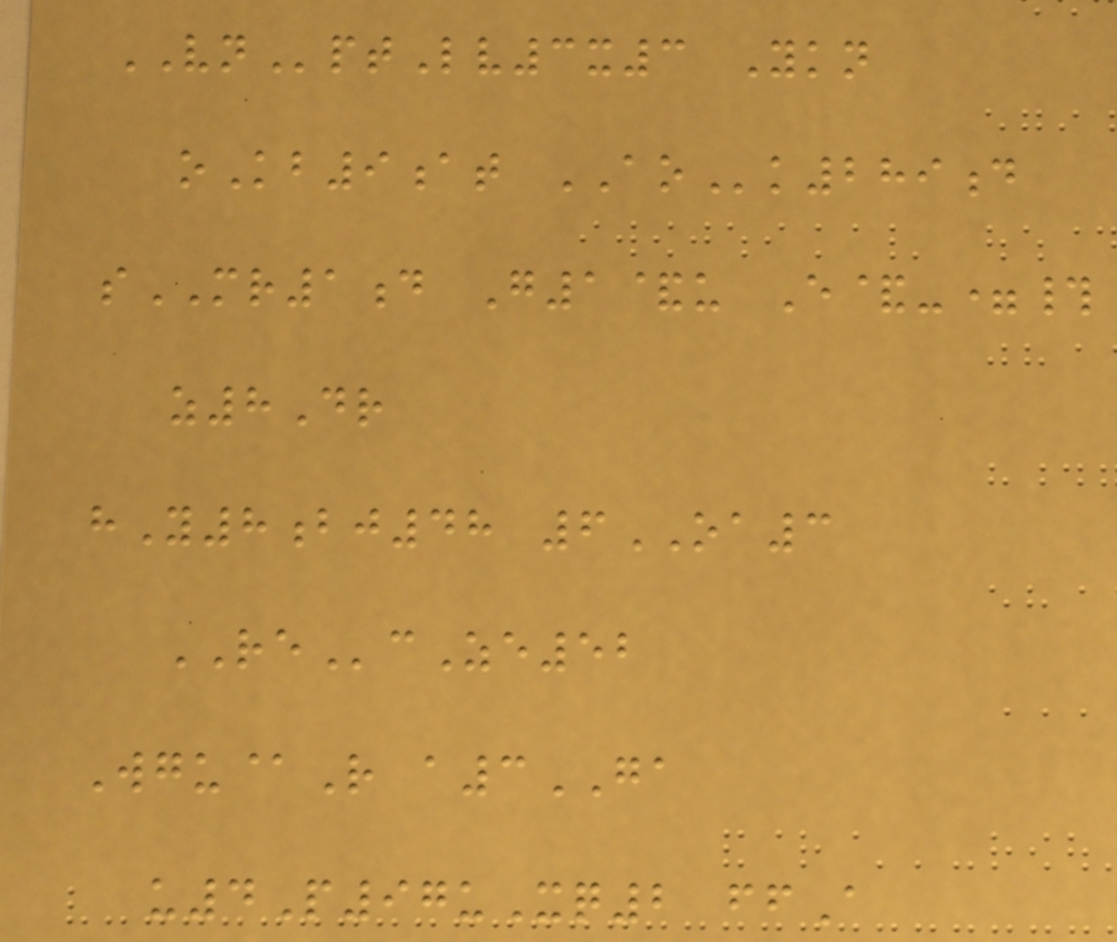VNptLv3x3 Ykn
oKb9at AOk289d
sMR1d G1&u E&-=#
z8Dr
hY8bj48 6OA3
REcZe52
Wgu@R a3GA
u4P97uXq2 ffA
